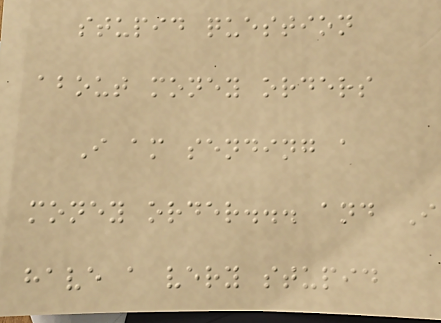stupid question
about money orders
I am sending a
money order... and I
have a very stupid
